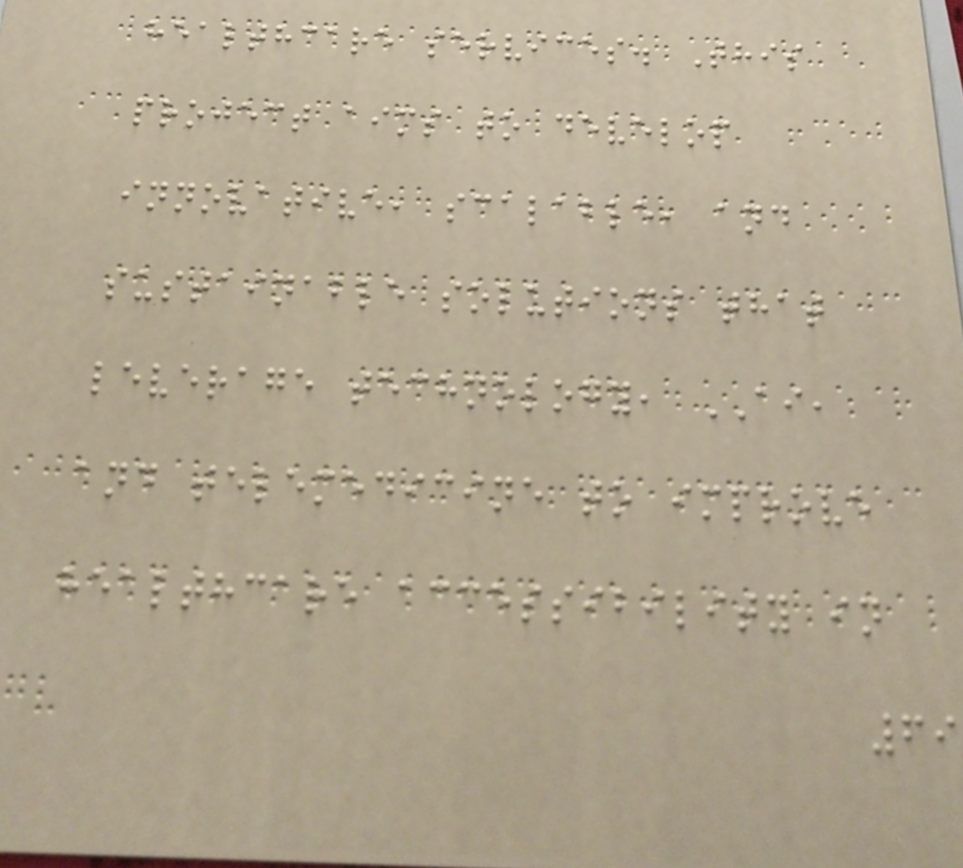healthcare services. This
project aims to develop
innovative, scalable, and
sustainable solutions that
leverage technology, AI,
and telemedicine to improve
healthcare accessibility in
69
